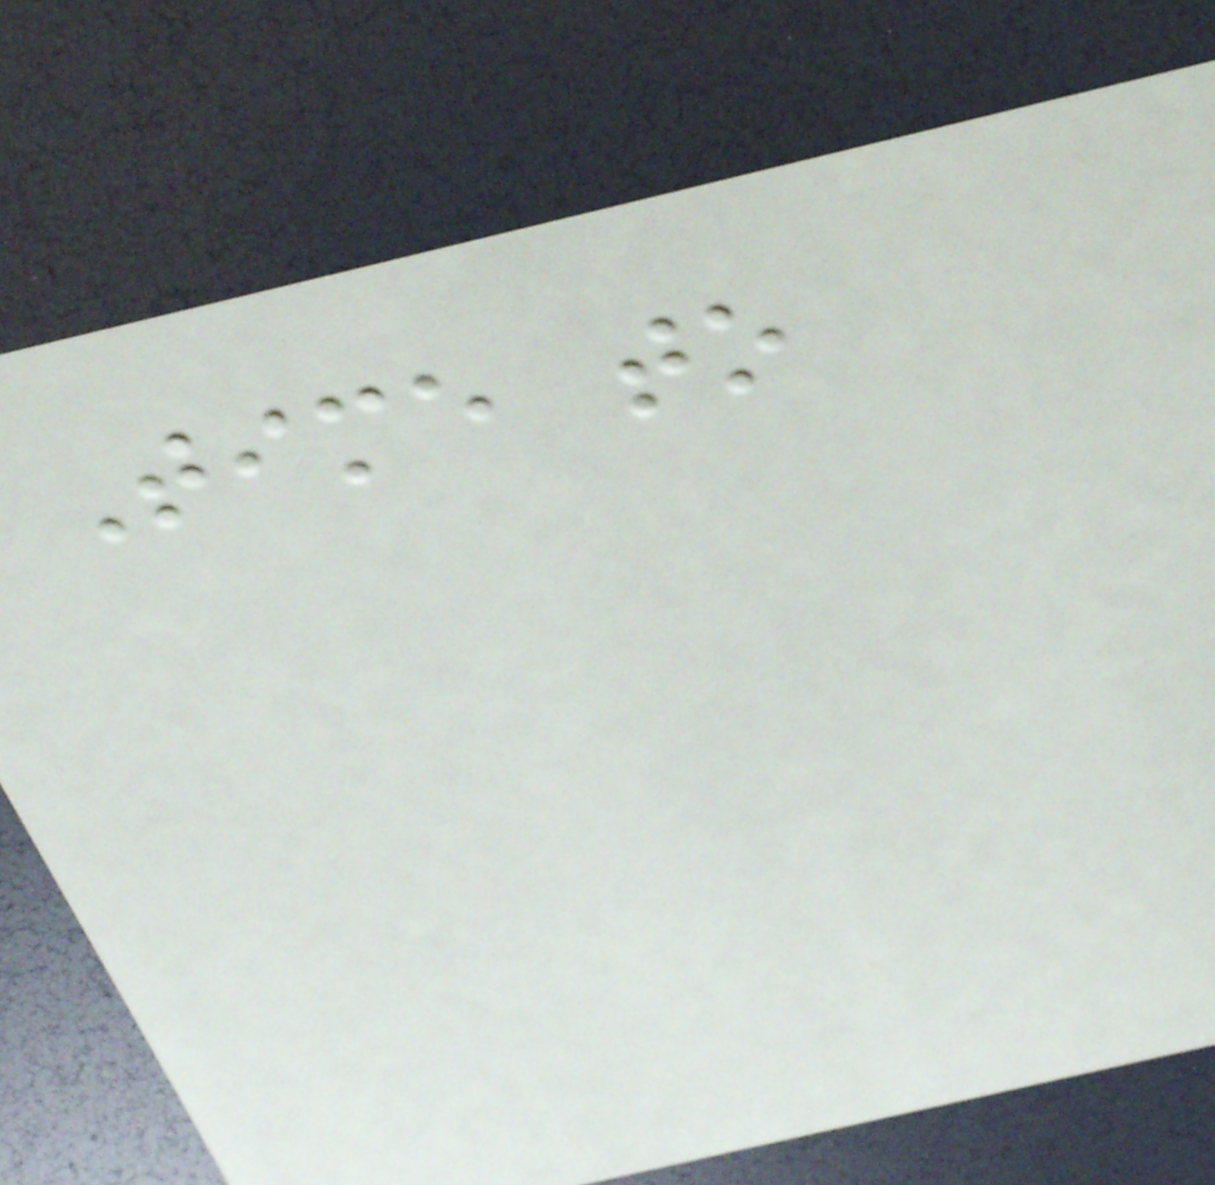Time to
